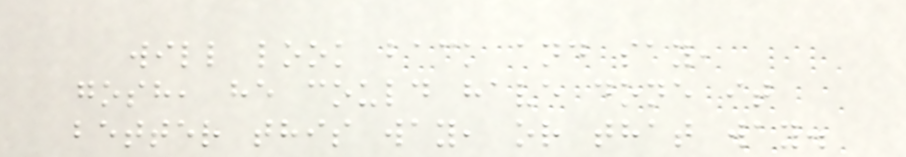will look back and say,
gosh, he could have done it
better this way, or that way.
